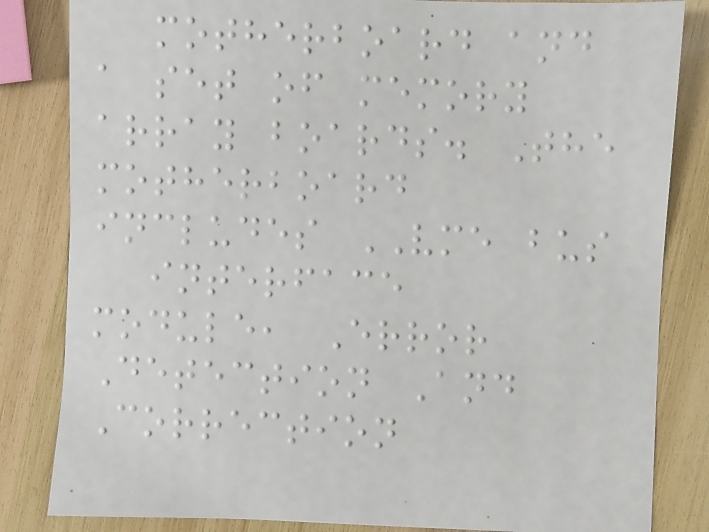motherboard and
a set of memory
array boards. The
motherboard
includes VME bus
interface
module, Error
Detection And
Correction
